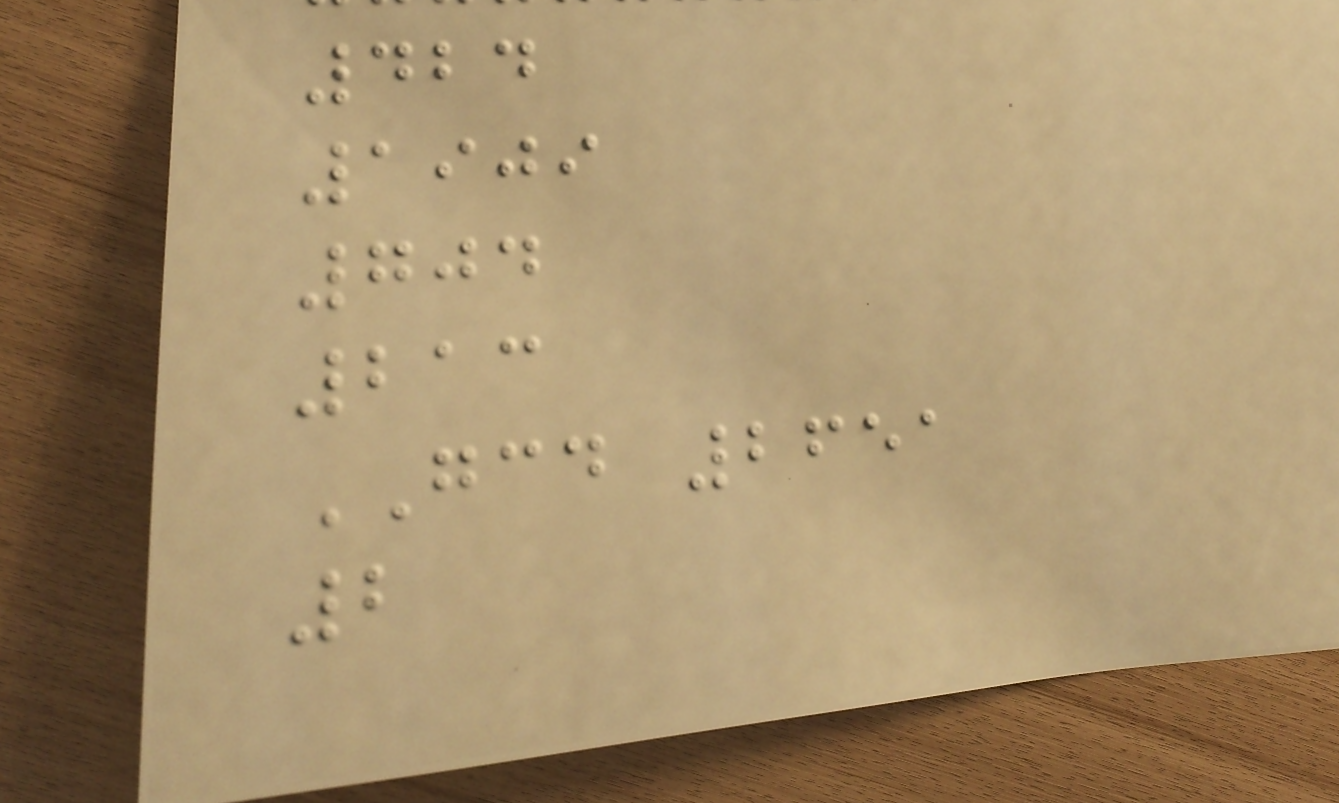424
1909
704
213
GCD 2651
2
